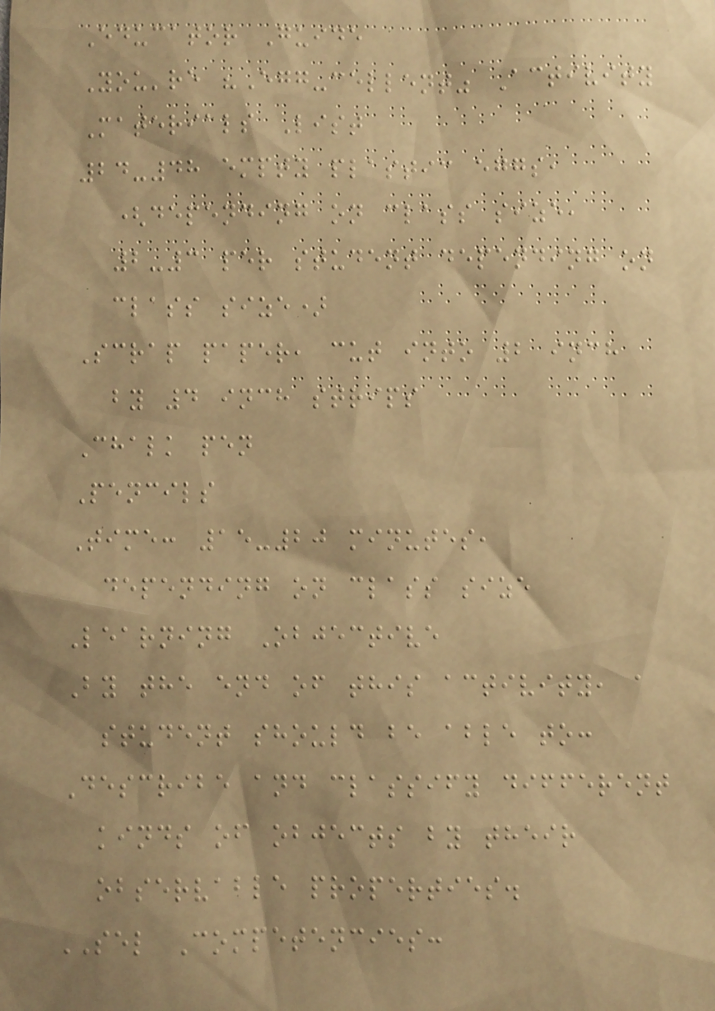Educator Guide
You're "Egg-cellent" Activity
Materials List
24-48 empty plastic eggs,
(depending on class size,
2-3 per student depending on
class size)
Scrap paper, cut into 2 inch
by 4 inch strips
Chalk pen
Pencils
Time: 15-20 minutes,
depending on class size
Learning Objective
By the end of this activity, a
student should be able to:
Describe and classify different
kinds of objects by their
observable properties.
SEL Competencies:
